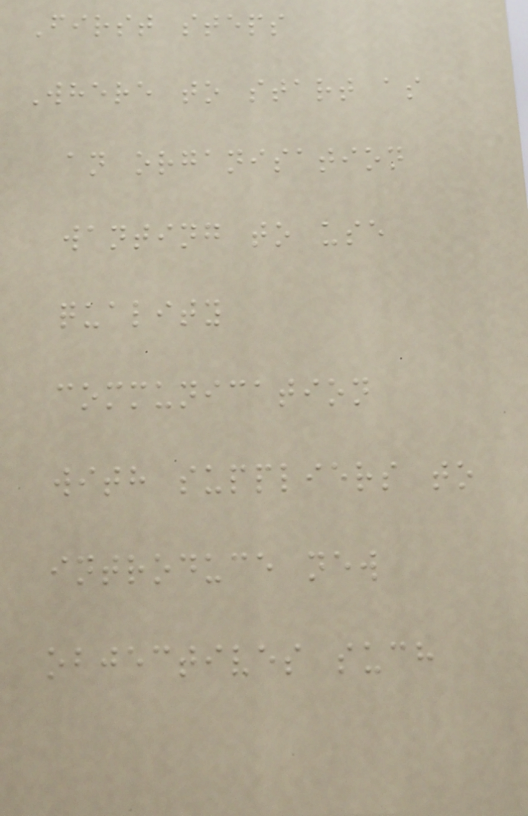First steps
Where to start as
an organisation
wanting to use
quality
communication
with suppliers to
introduce new
objectives such
